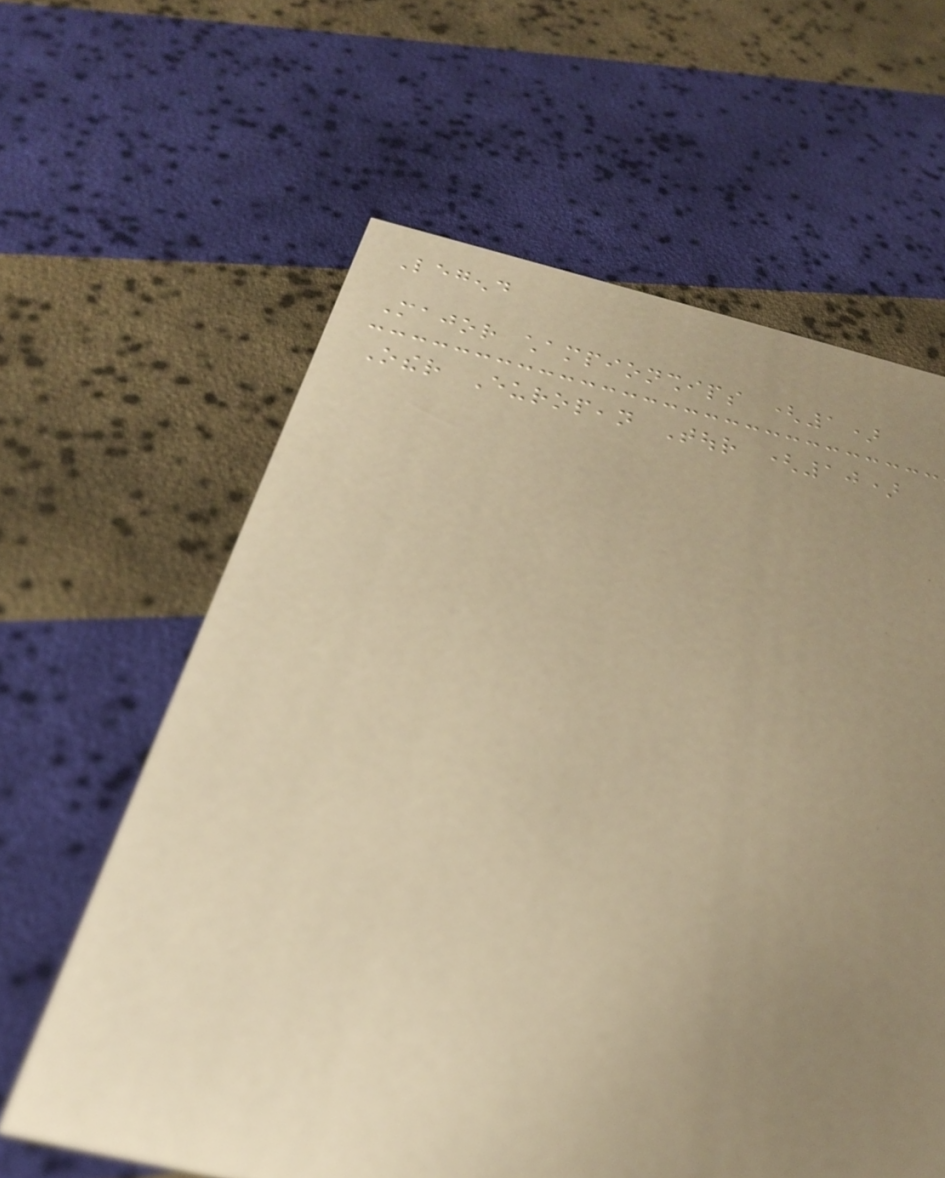Legend
Major championships (1)
Other European Tour (10)
